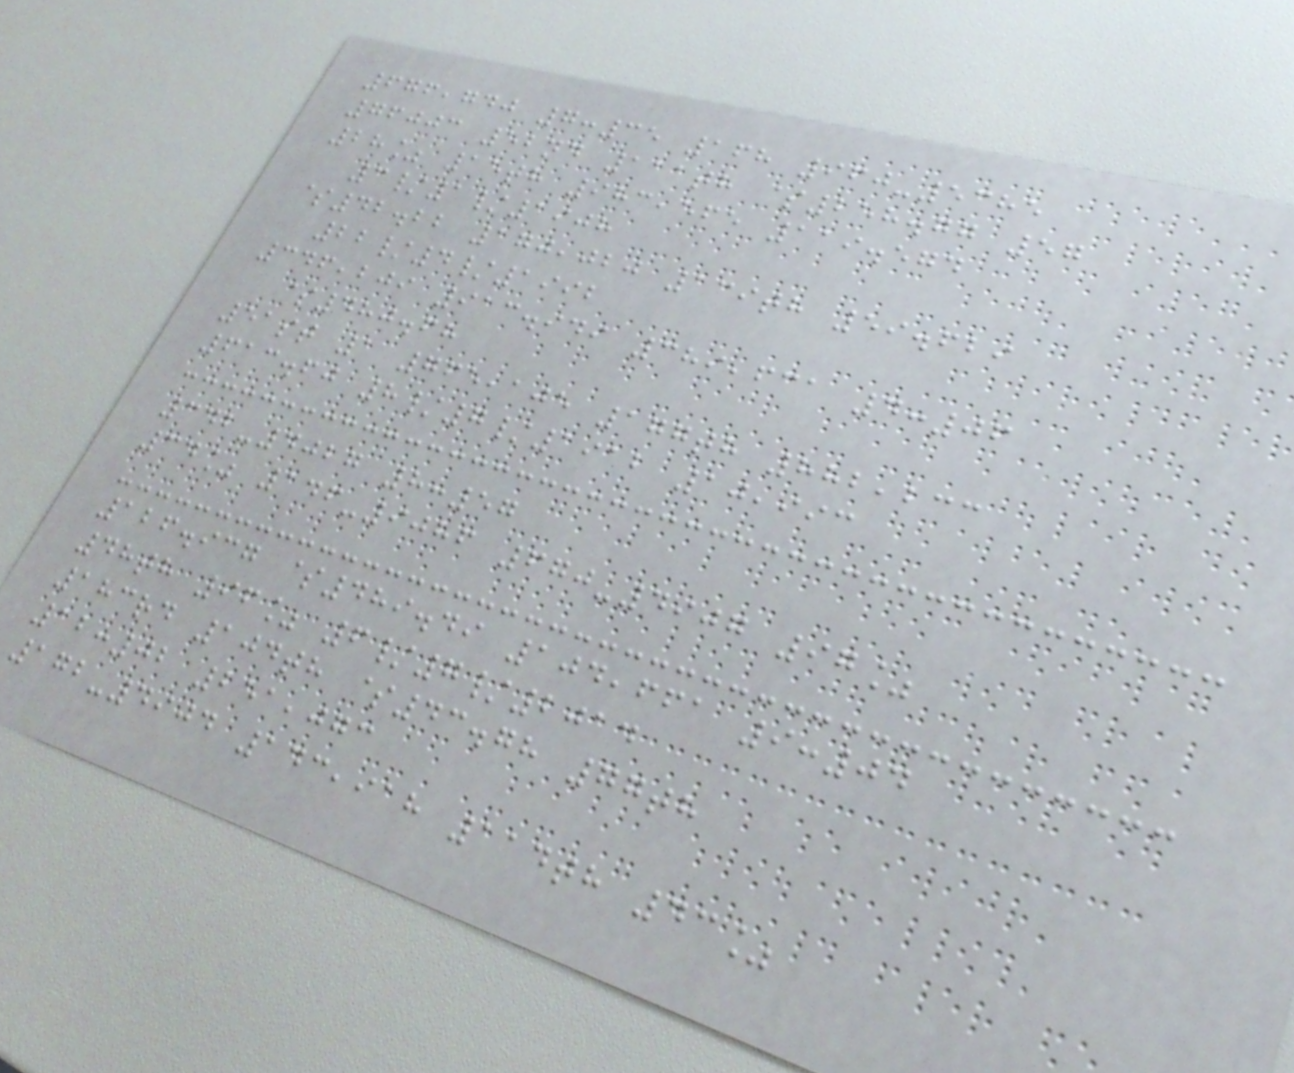676,740 7:35 168 960-5385
76003 52nd 111th $258.77 57
28% 15th 983,565 119.574
3/1/1908
$42.22 170,020 139th 59.629
22/4/1992
346,209 913.949 389,631 4:06
$480.68
51st 1 765,105 177th 882,233
613.60 8/7/1912 10,993
342-4027 8:57
34% 146-9086 670-4907 97%
126.937 $489.49 104,661 9:04
48th 96% 6/7/2014
183rd 104th $43.78 77th
12:02 251,073
172-4904 143,918 114th 43%
